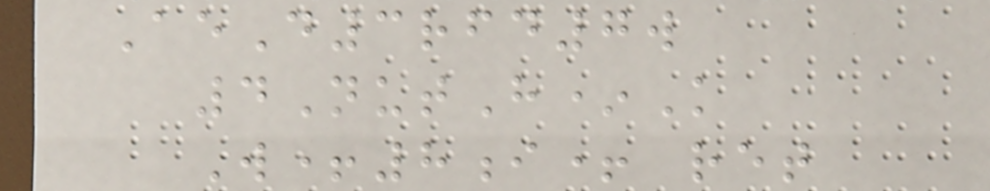AeD3rfd7w
4NutH*K
W+8i+ ret
